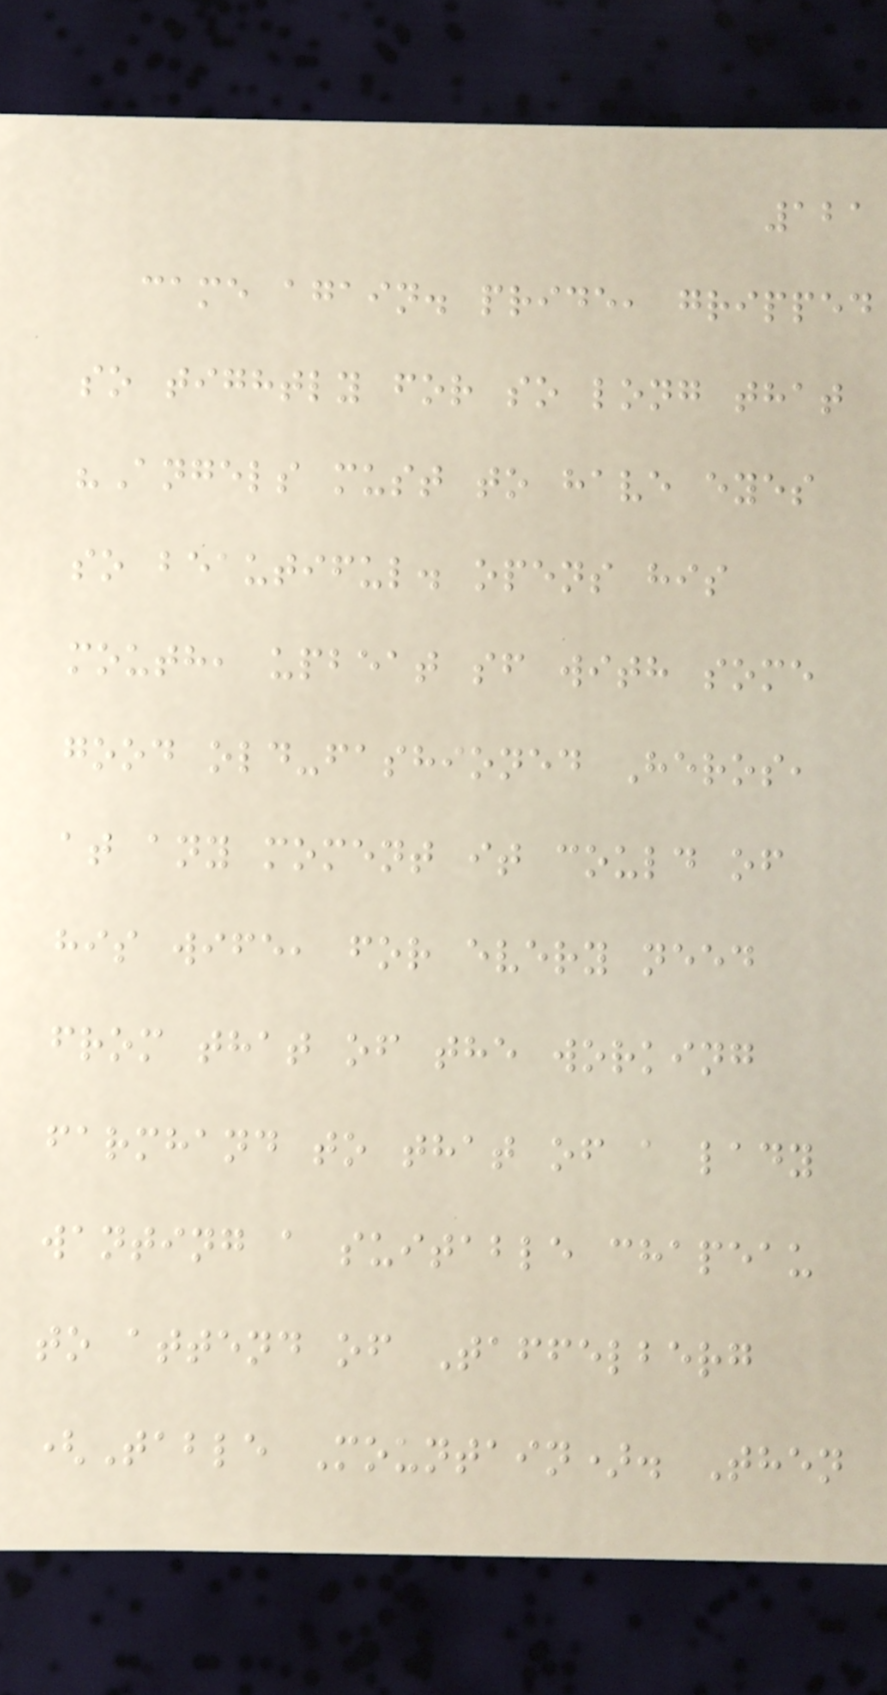121
came again. pride, gripped
so tightly for so long that
"Angels must to have eyes
so beautiful. opens his
mouth, upbeat sf with some
good old-fashioned Heros,
at any moment it could of
his wife, for every need
from that of the working
farmhand to that of a lady
wanting a suitable chapeau
to attend of Taffelberg
(Table Mountain). Then
